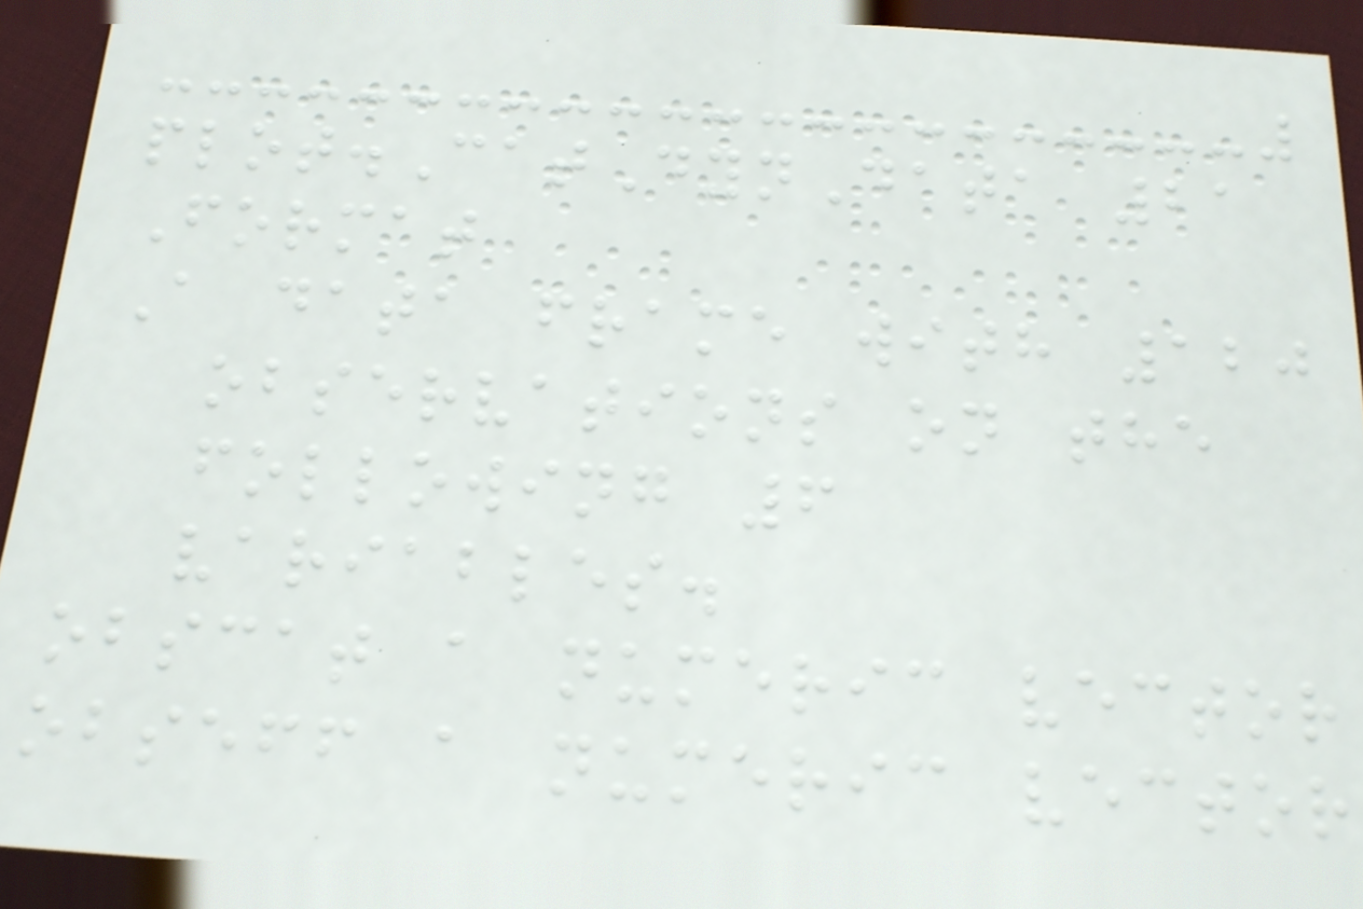plot.CatDynData 21
Format
A data frame with 120
observations on the
following 6
variables.
obscat a numeric vector
obseff a numeric vector
